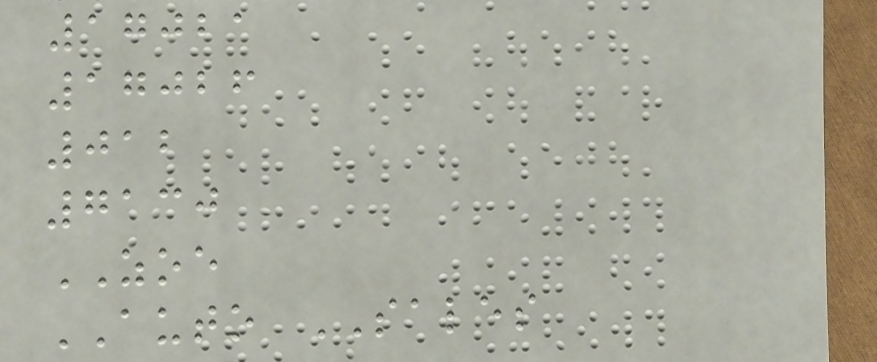17021
17026
012
7130
ZOE
AUTO SALES
